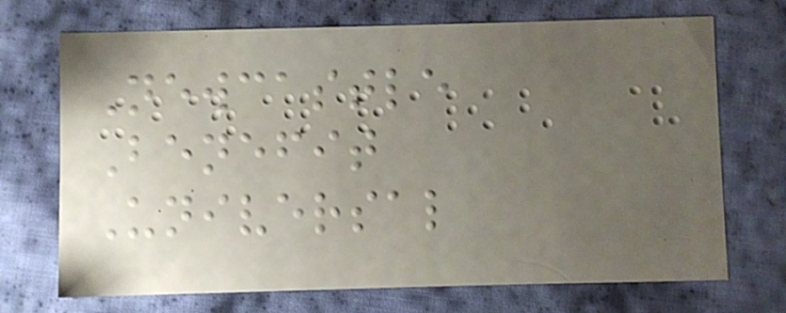Newcastle
Benefit
Universal
